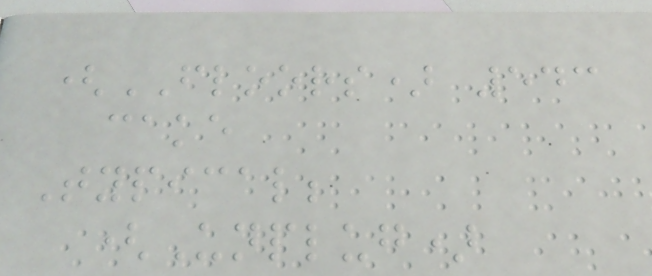(FLOORS) 543
cake
Typical;
(Unplug)
